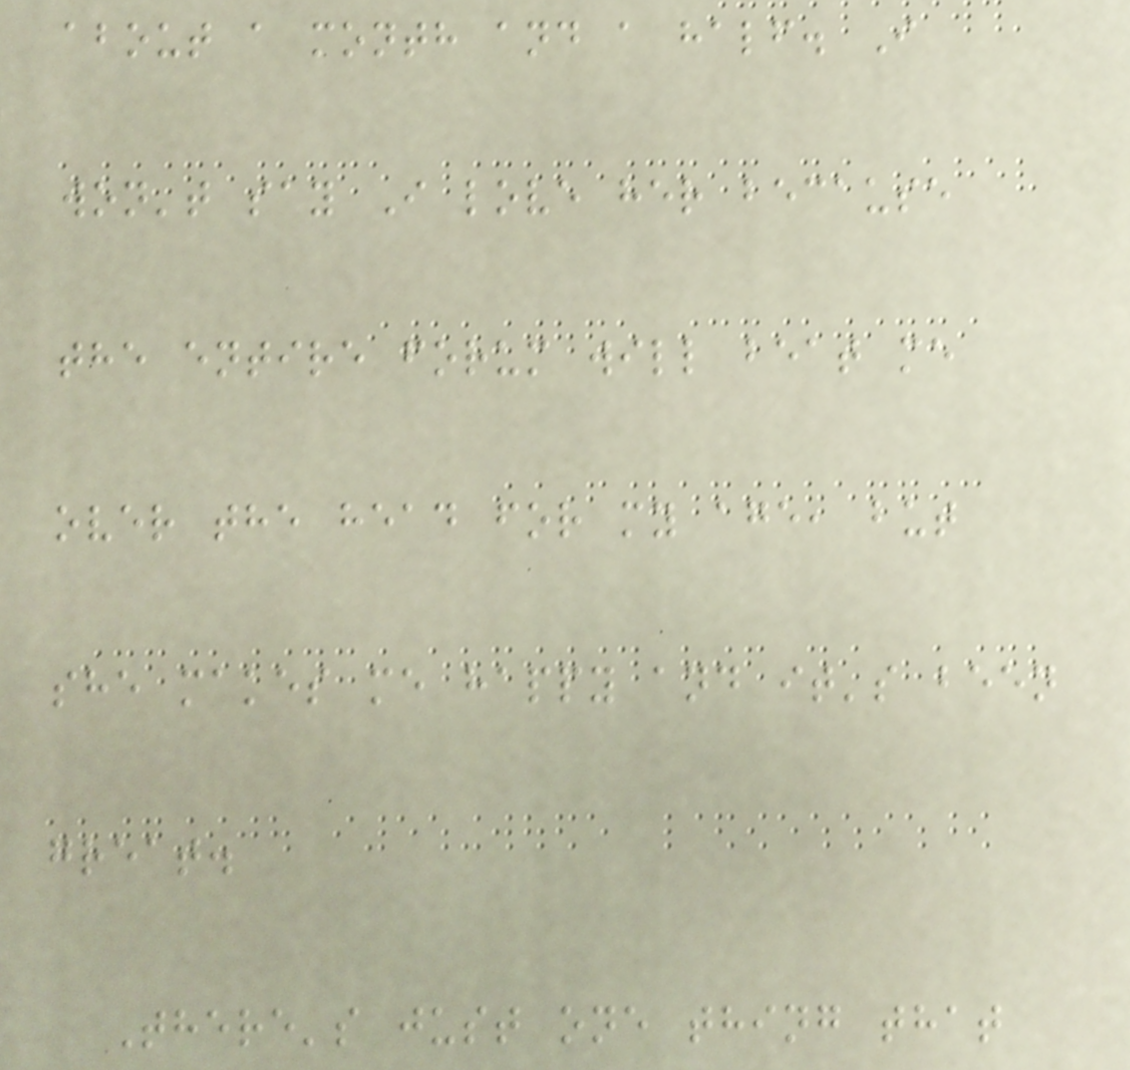about a month and a half. I
won't say I love her because
the entire forum will beat me
over the head for my age, but
she makes me happy and it's been
great.
There's just one thing that
